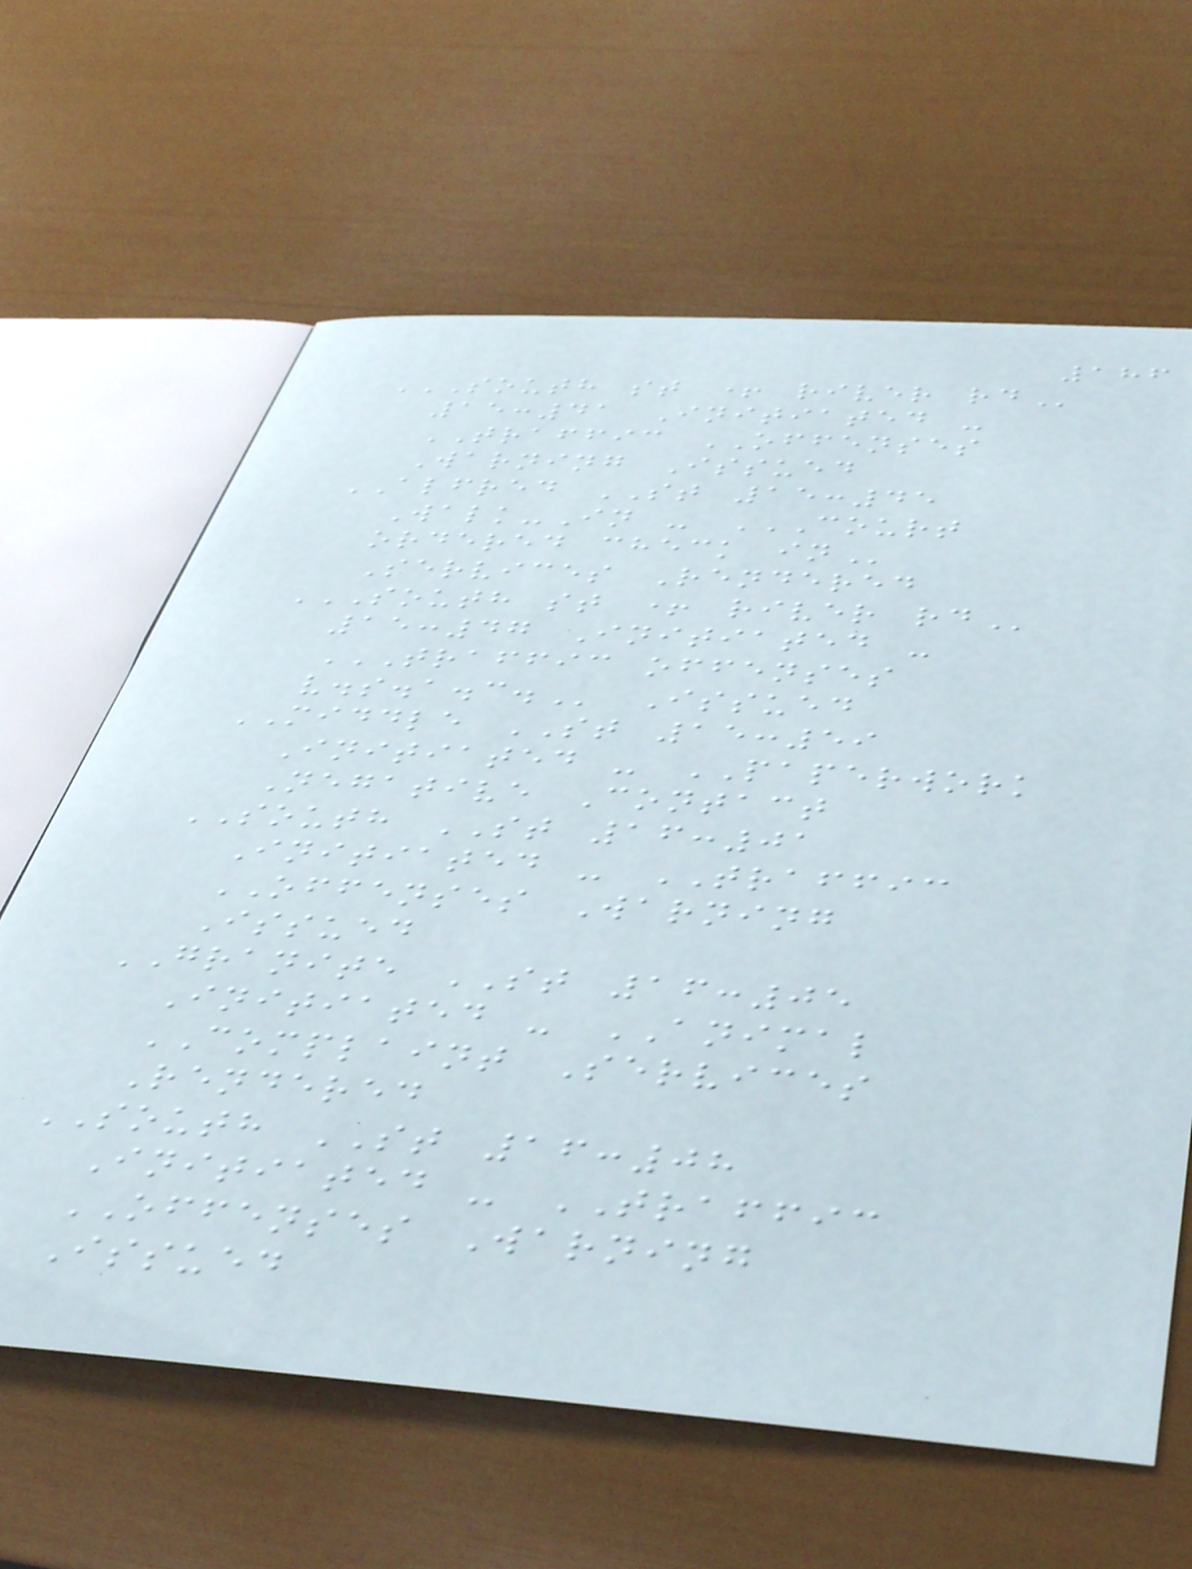186
SOUTH ST + RIVER RD
15:41 Initiated -
TRAFFIC OFFENSES
Warning Issued
ALFRED ST 15:45
Walk-In - COURT
ORDERED CHECK IN
Services Rendered
SOUTH ST + RIVER RD
15:47 Initiated -
TRAFFIC OFFENSES
V.S.A.C. Issued
MIDDLE ST 15:59
Initiated - PAPERWORK
Negative Contact
SOUTH ST 16:01
Initiated - TRAFFIC
OFFENSES Warning
Issued
GRANITE ST 16:05
Initiated - ANIMAL
COMPLAINT Services
Rendered
SOUTH ST 16:08
Initiated - TRAFFIC
OFFENSES Warning
Issued
